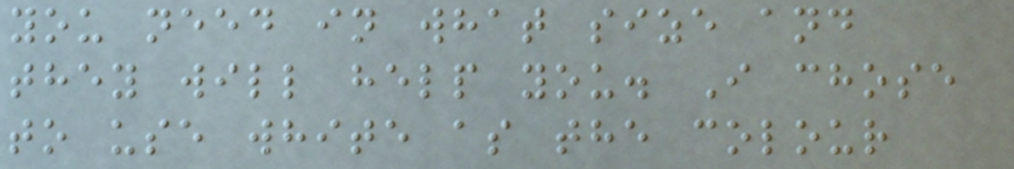you need in what size and
they will help you. I chose
to use white as the colour
